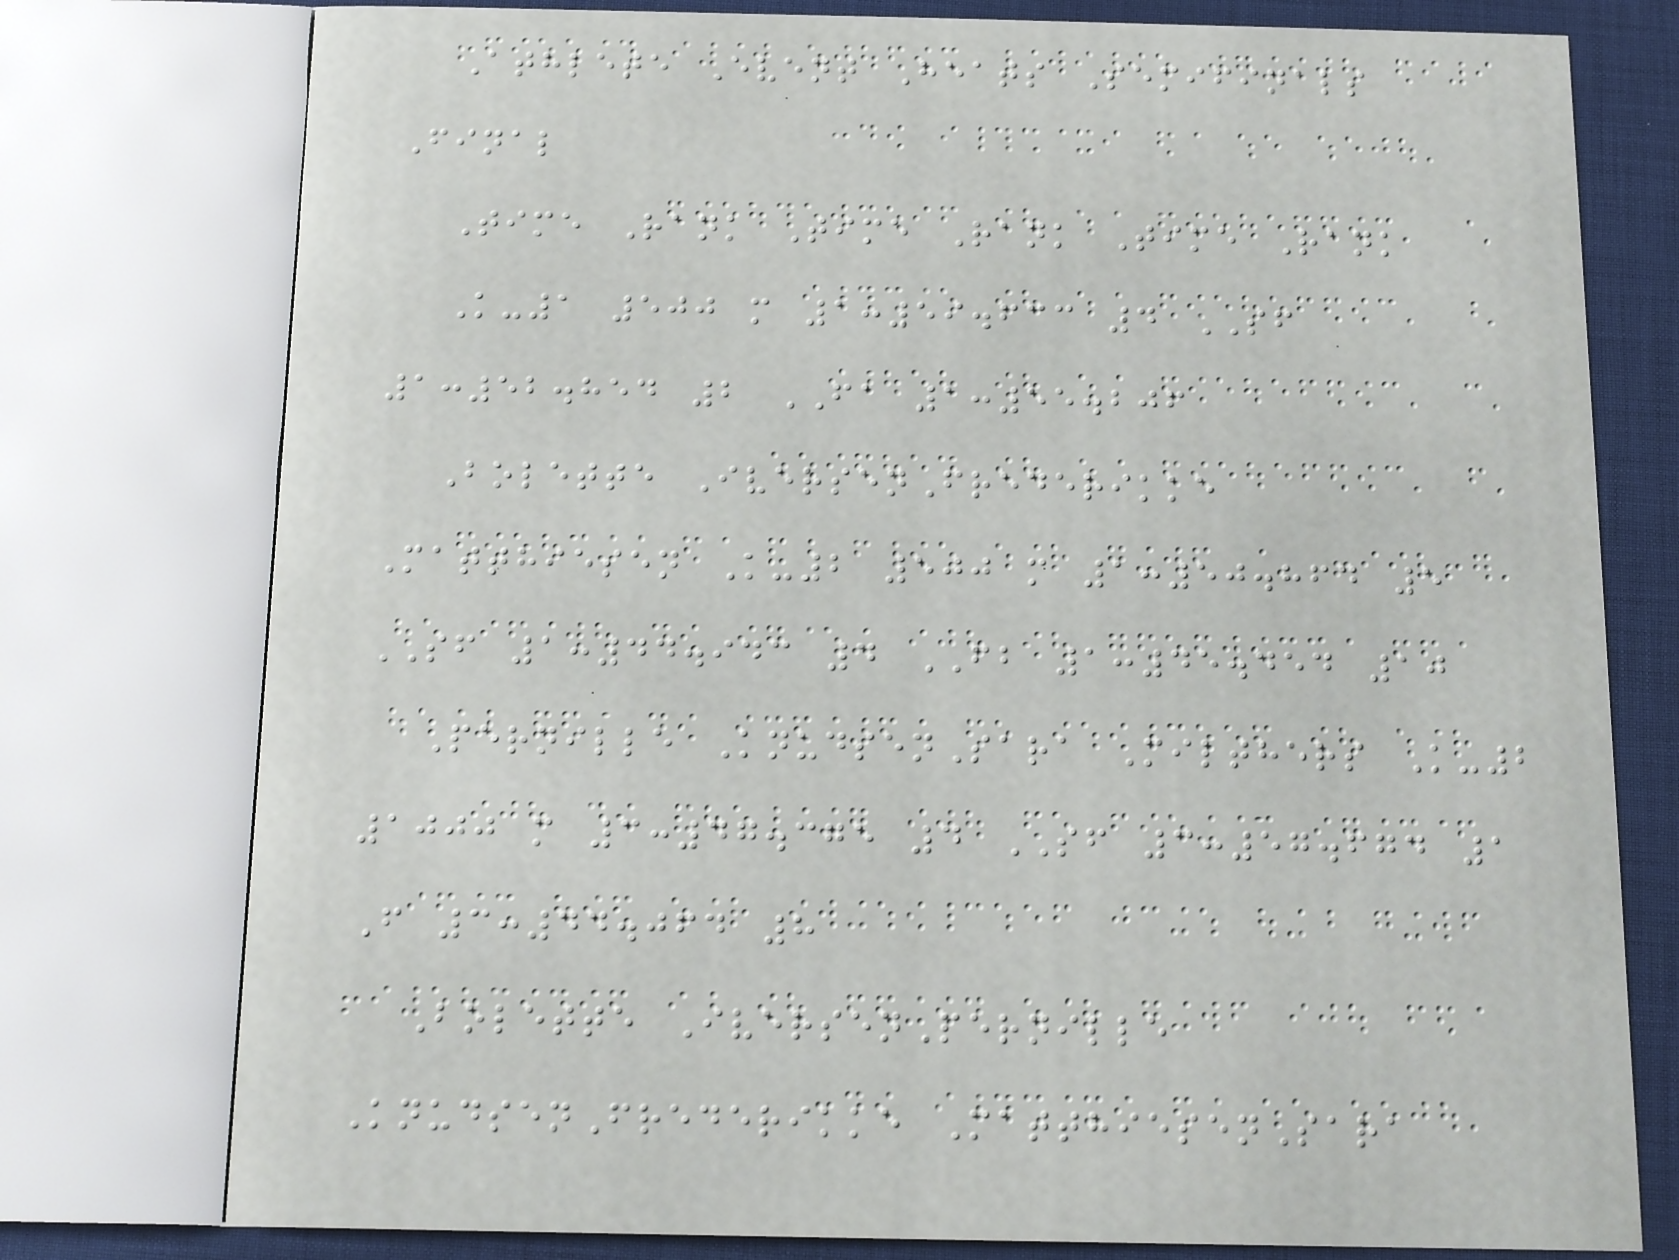Athlete Event Heats Semifinals
Final
Time Rank Time Rank Time Rank
K-1 500 m 1:59.633 4 SF
1:52.854 2 FA 1:55.206
Bolette IversenFrederikke
Matthiesen K-2 500 m 1:50.864 5
SF 1:44.943 4 FB 1:45.454 10
Pernille KnudsenSara Milthers K-2
1000 m 3:47.375 4 SF 3:57.674 1
F 3:44.064 8
Bolette IversenPernille
KnudsenFrederikke MatthiesenSara
